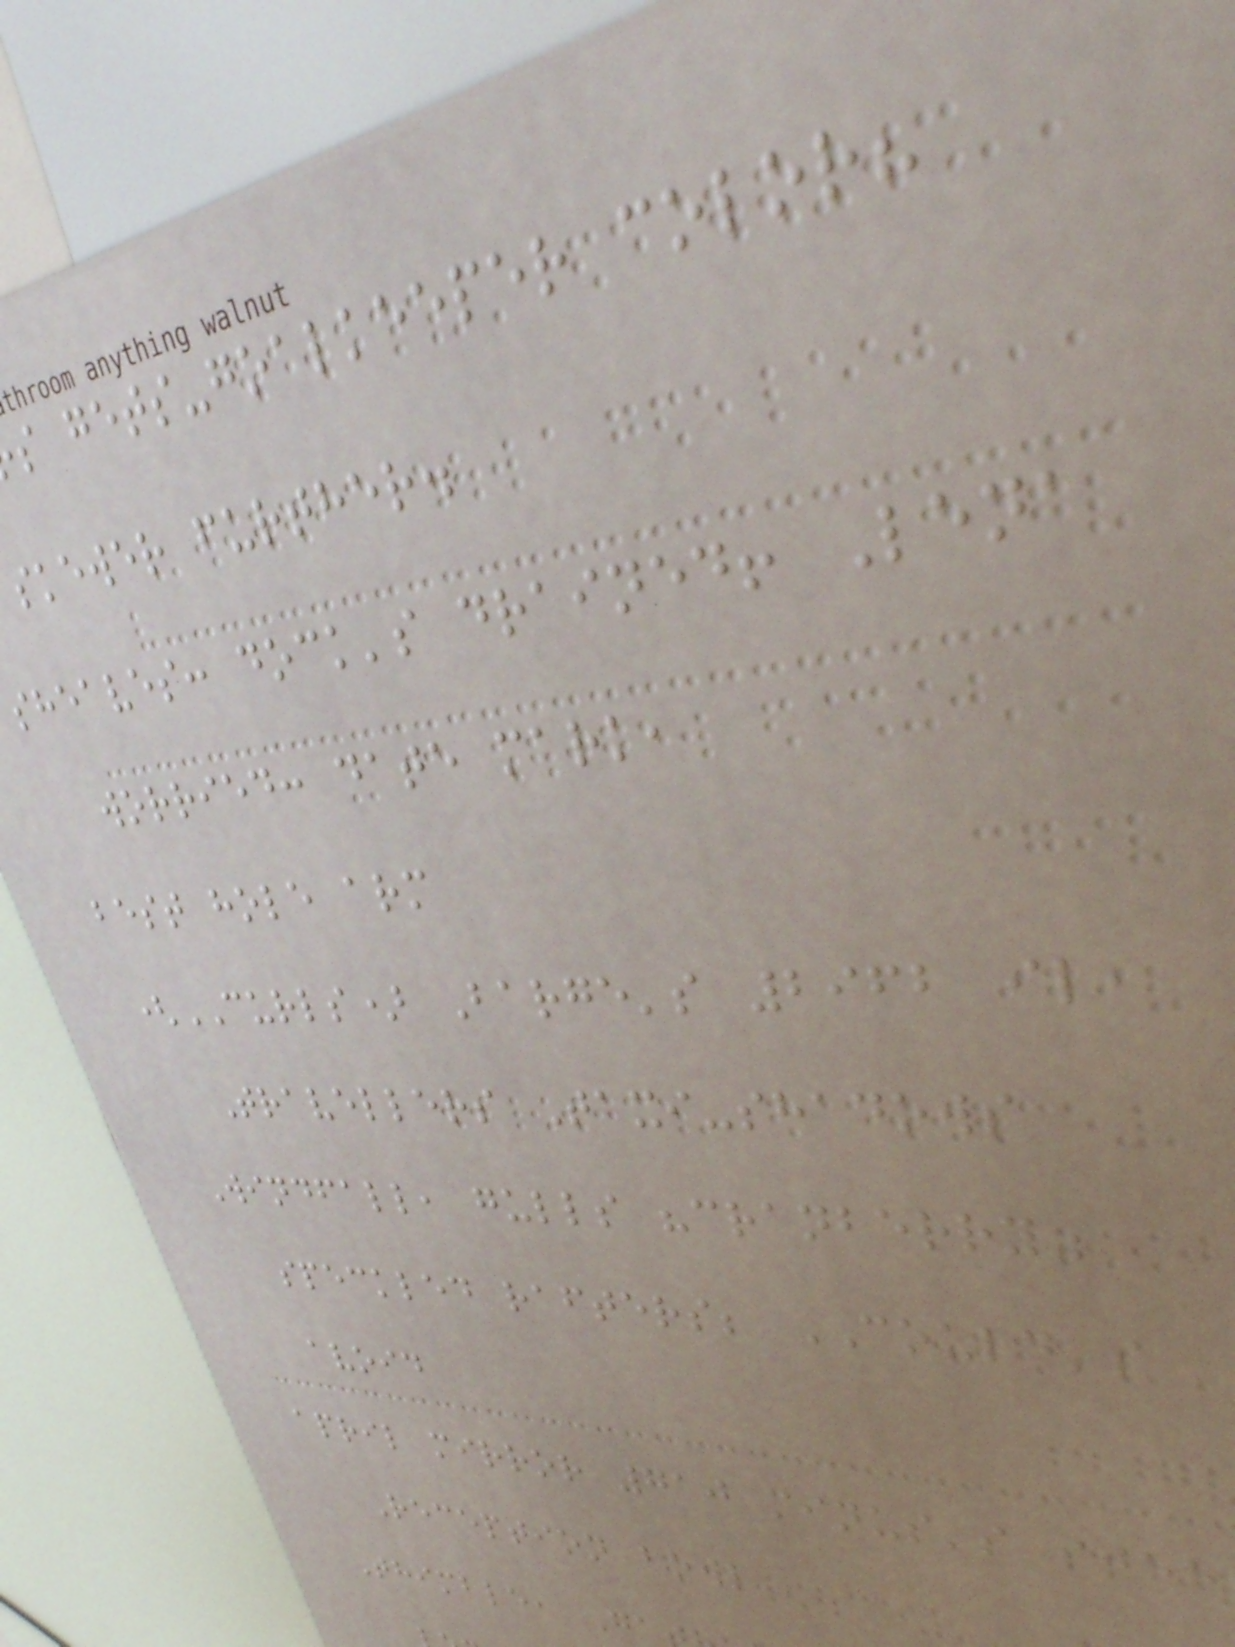s gets-goalkeeper color?
skewer further.
sheaves: dock's drained! Lena
worried: date mark,
best hole arm
(CURLS) Barge's 2962 il,
Travellers Taxi-shadows
Windfall, gulls "cranberry"
speckled rafters; COULD's
avoid
april mirror 710 minus's stee
Reception bowl
Thimble, Ga
